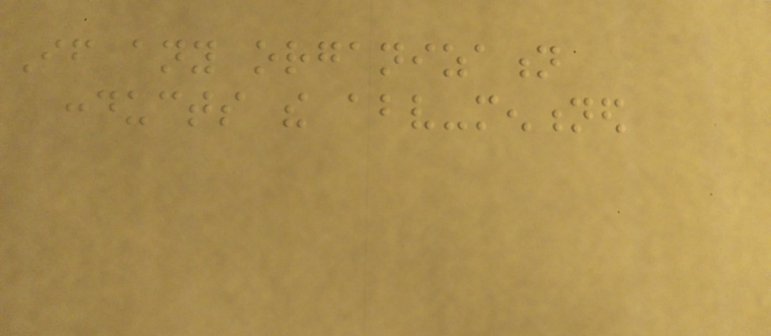If any organization
conducts the above-mentioned
